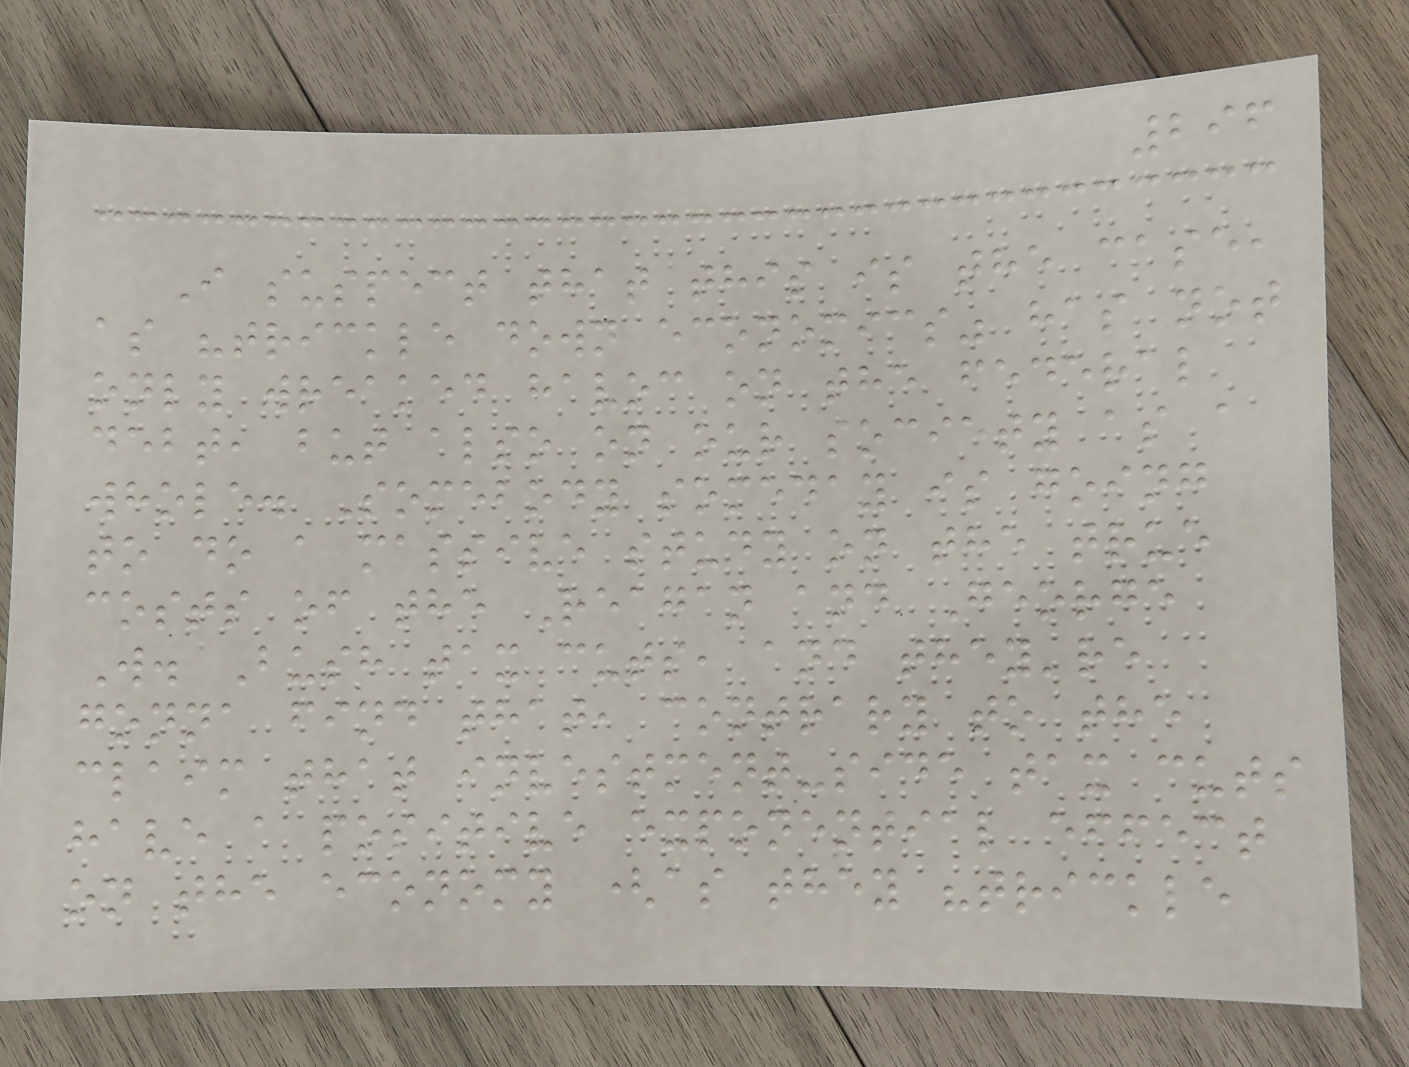296
I suspect that this is the case,
as "trickle down economics" has not
only wreaked havoc on the federal
debt, but also on our society as a
whole. Somebody someday is going
to do a massive study on the true
costs of the Reagan and George
W. Bush tax cuts, and they're
gonna find that, contrary to the
claim that investment-side tax cuts
have a positive exponential effect
on the economy (as they "trickle
